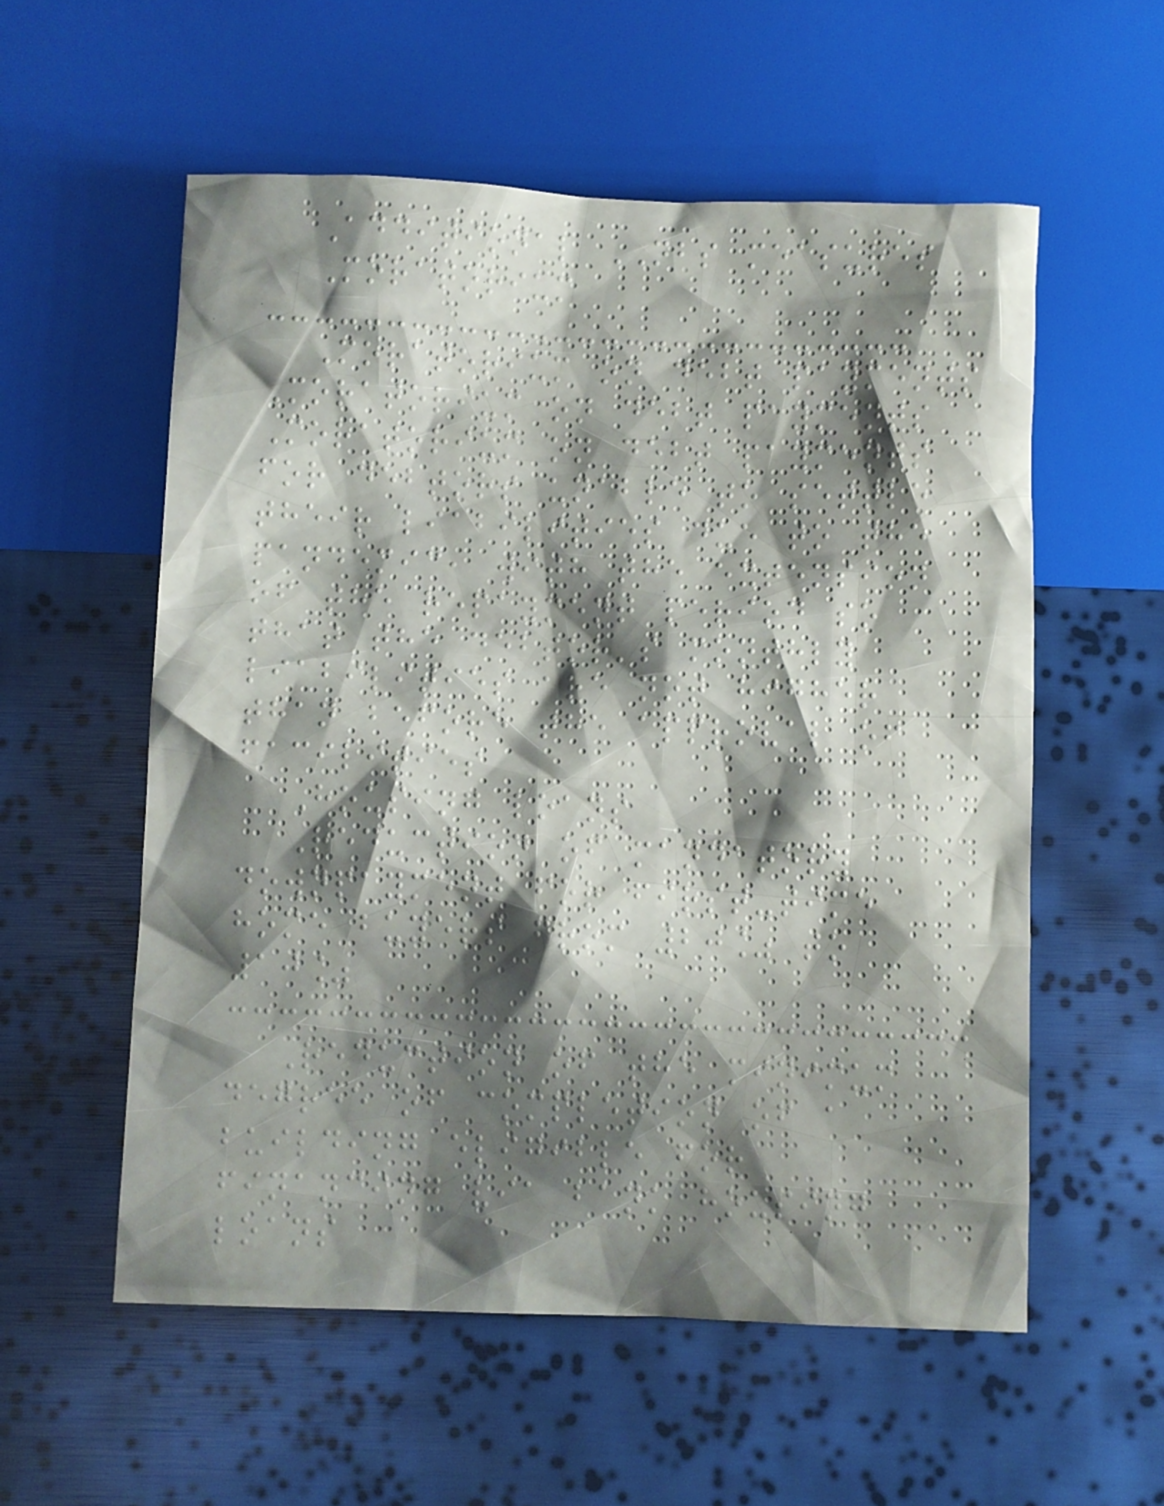Additional NBS measures
Moratorium
Moratorium on debt payments
Moratorium on debt payments
Moratorium on debt payments
for debtors unable to settle
their liabilities due to the
pandemic, with the extension
of the repayment period so
that the debtor's monthly
liabilities are not higher
than before the approval of
facilities
Housing loans
Reduction of mandatory
downpayment for first-time
home buyers from 20% to
10%
Reduction of the minimum
degree of completion of a
building eligible for
financing via bank housing
loans
